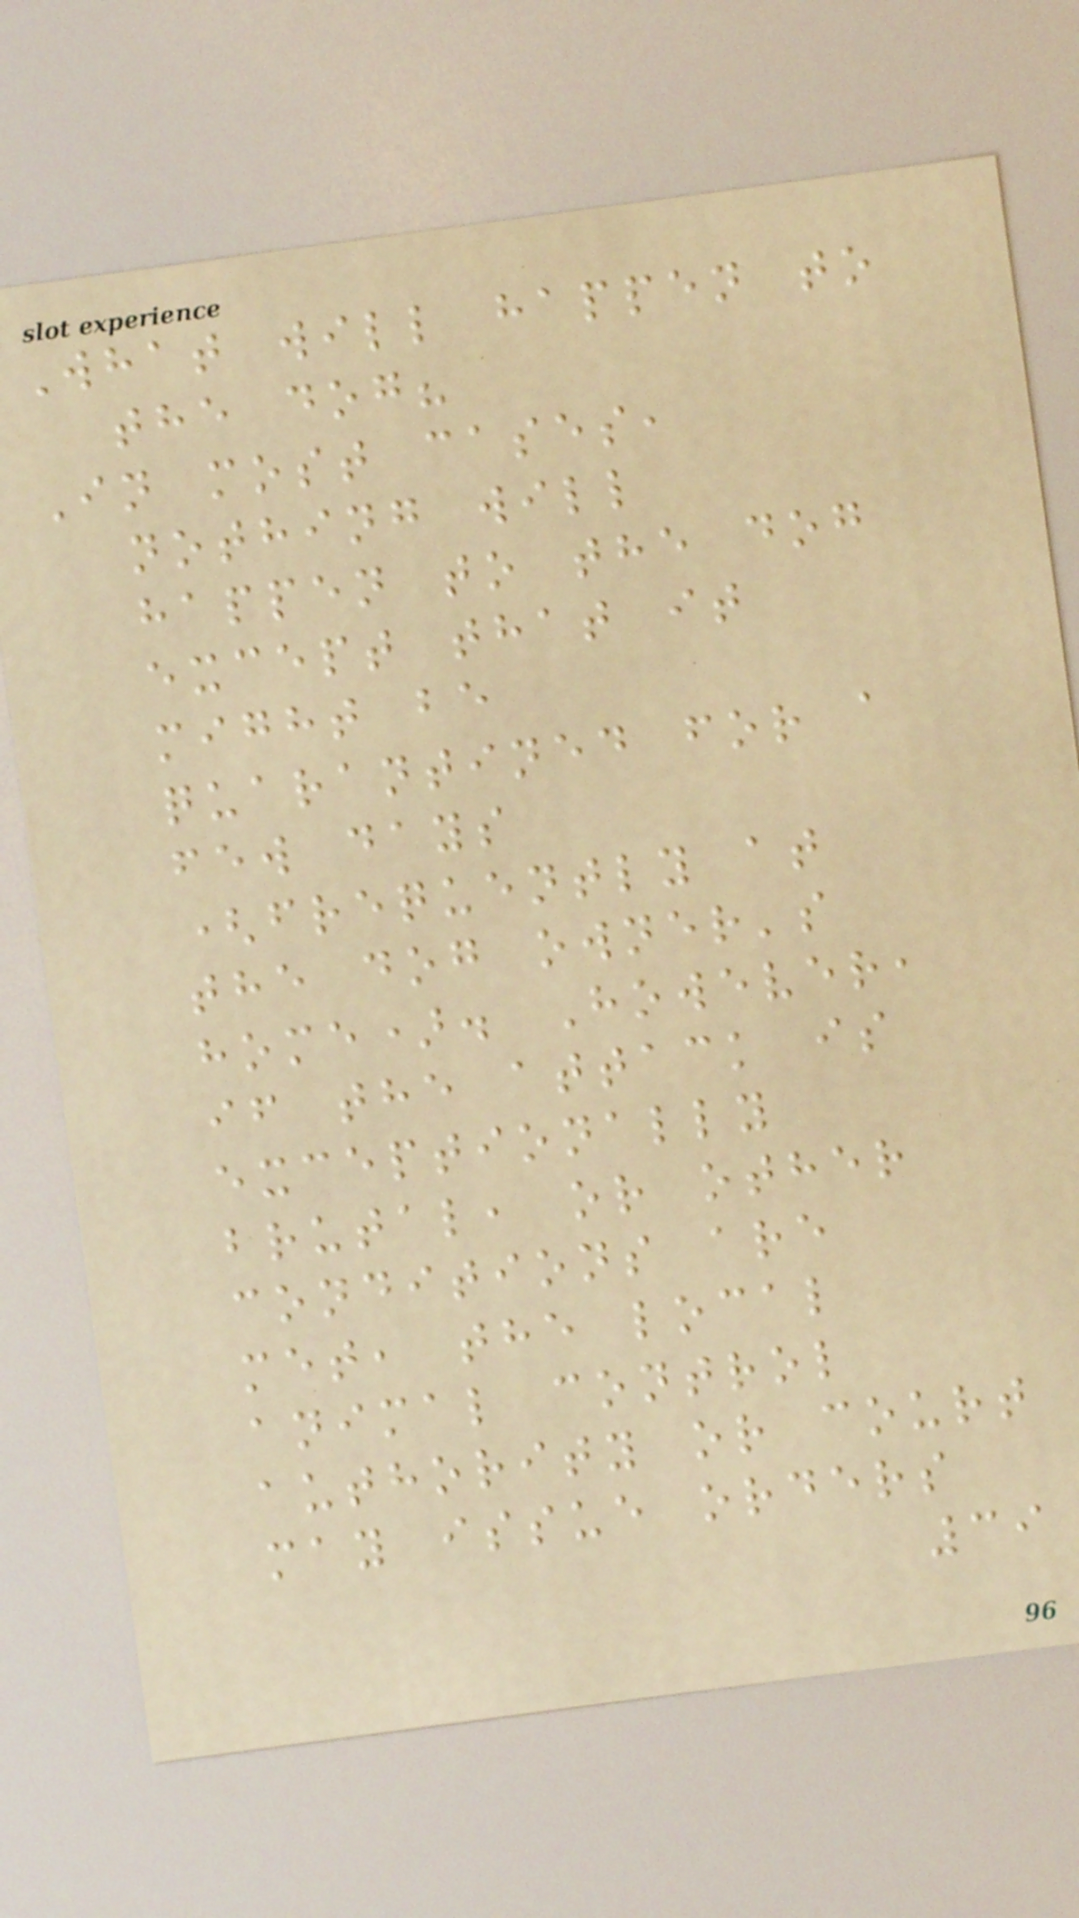What will happen to
the dog?
In most cases,
nothing will
happen to the dog
except that it
might be
quarantined for a
few days
(frequently at
the dog owner's
home). However,
if the attack is
exceptionally
brutal, or other
conditions are
met, the local
animal control
authority or court
may issue orders
39
